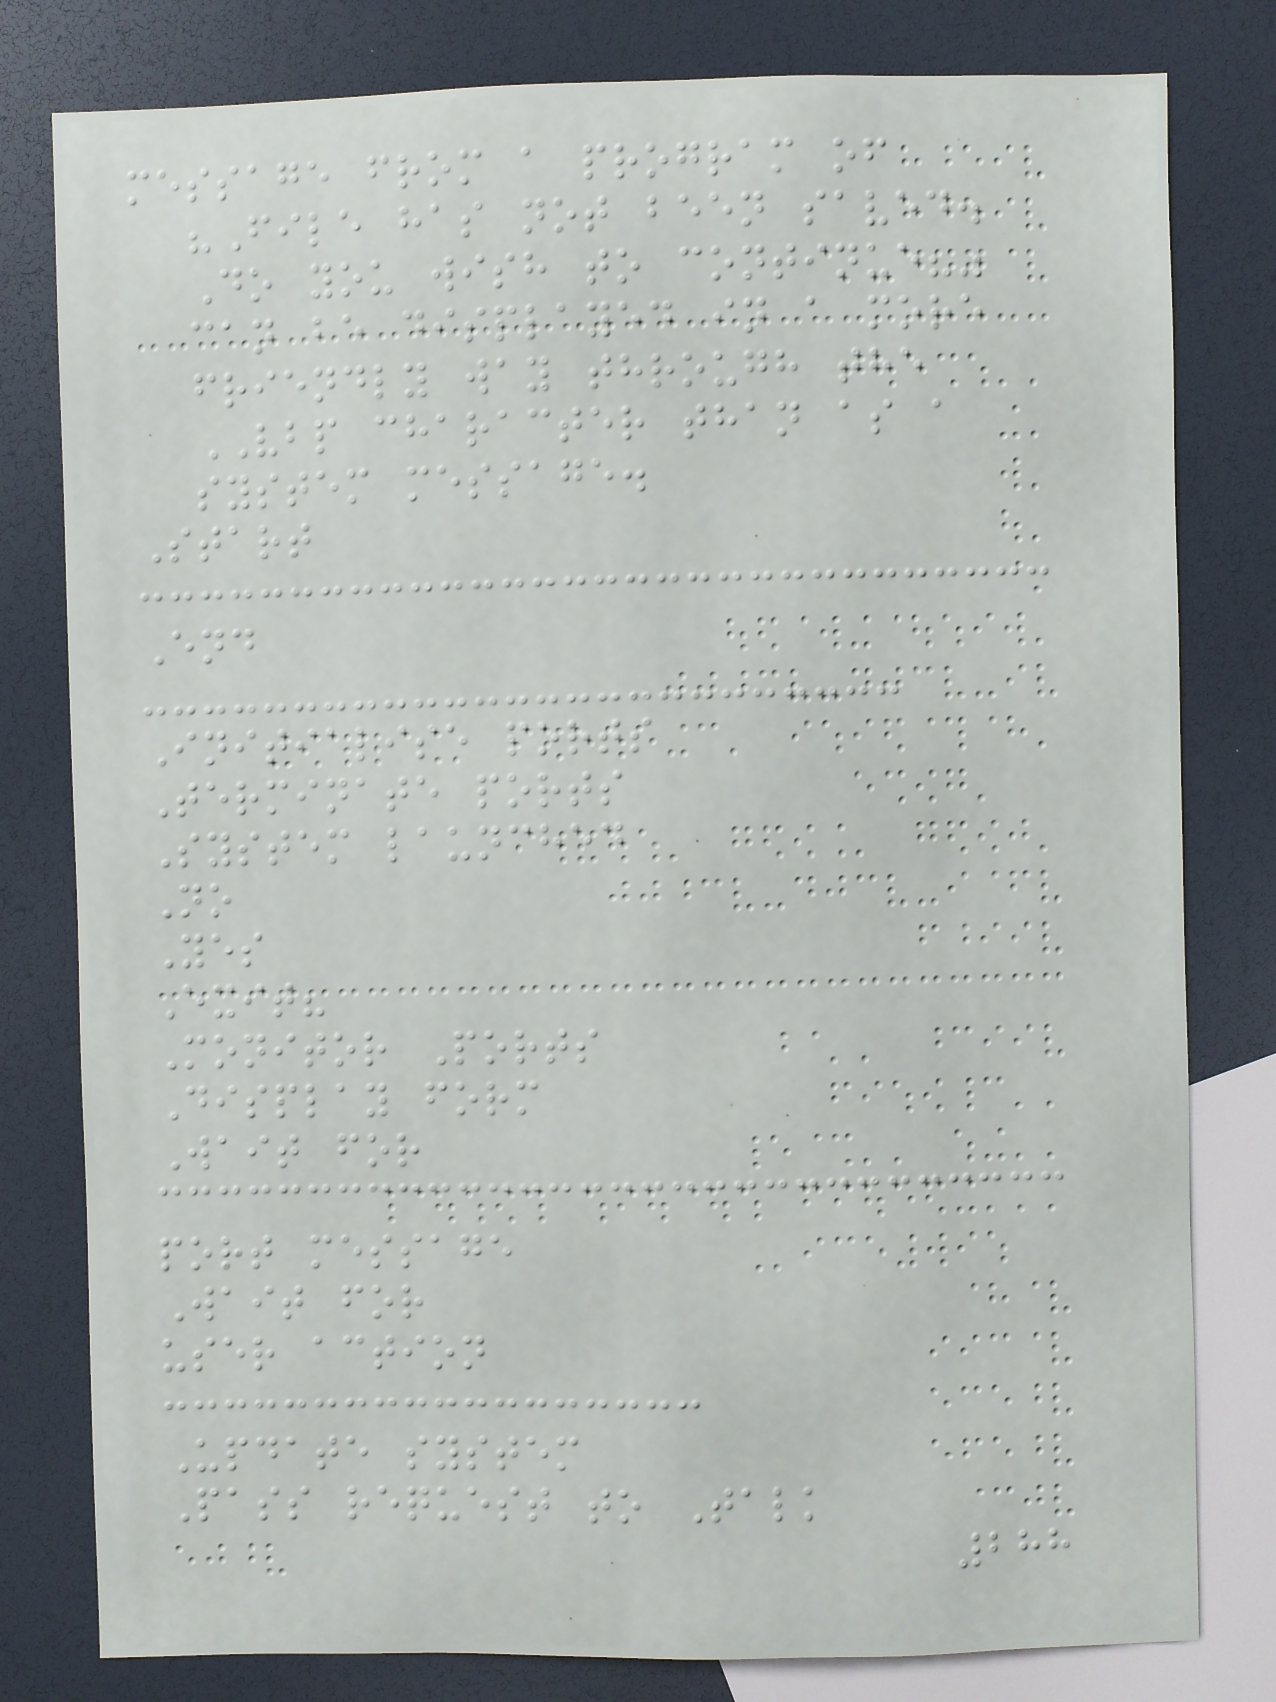message from a program of
"File has not been saved.
Do you wish to continue?"
can be displayed in a more
friendly way through the
VBP character than as a
system message.
Start
End
Initialise ports
Terminate ports
System launched
No
Yes
Exit?
Monitor Ports
Display form
Wait for
port message
Wait for
user action
Update system
Pass request to Talk
288
